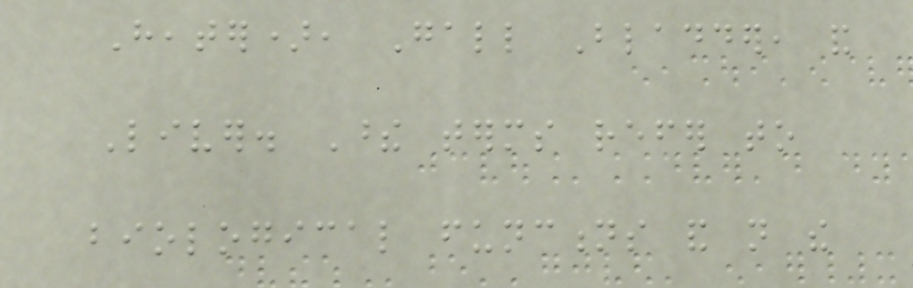Heater), Gall Bladder, and
Liver. These terms refer to
biological functions and not the
